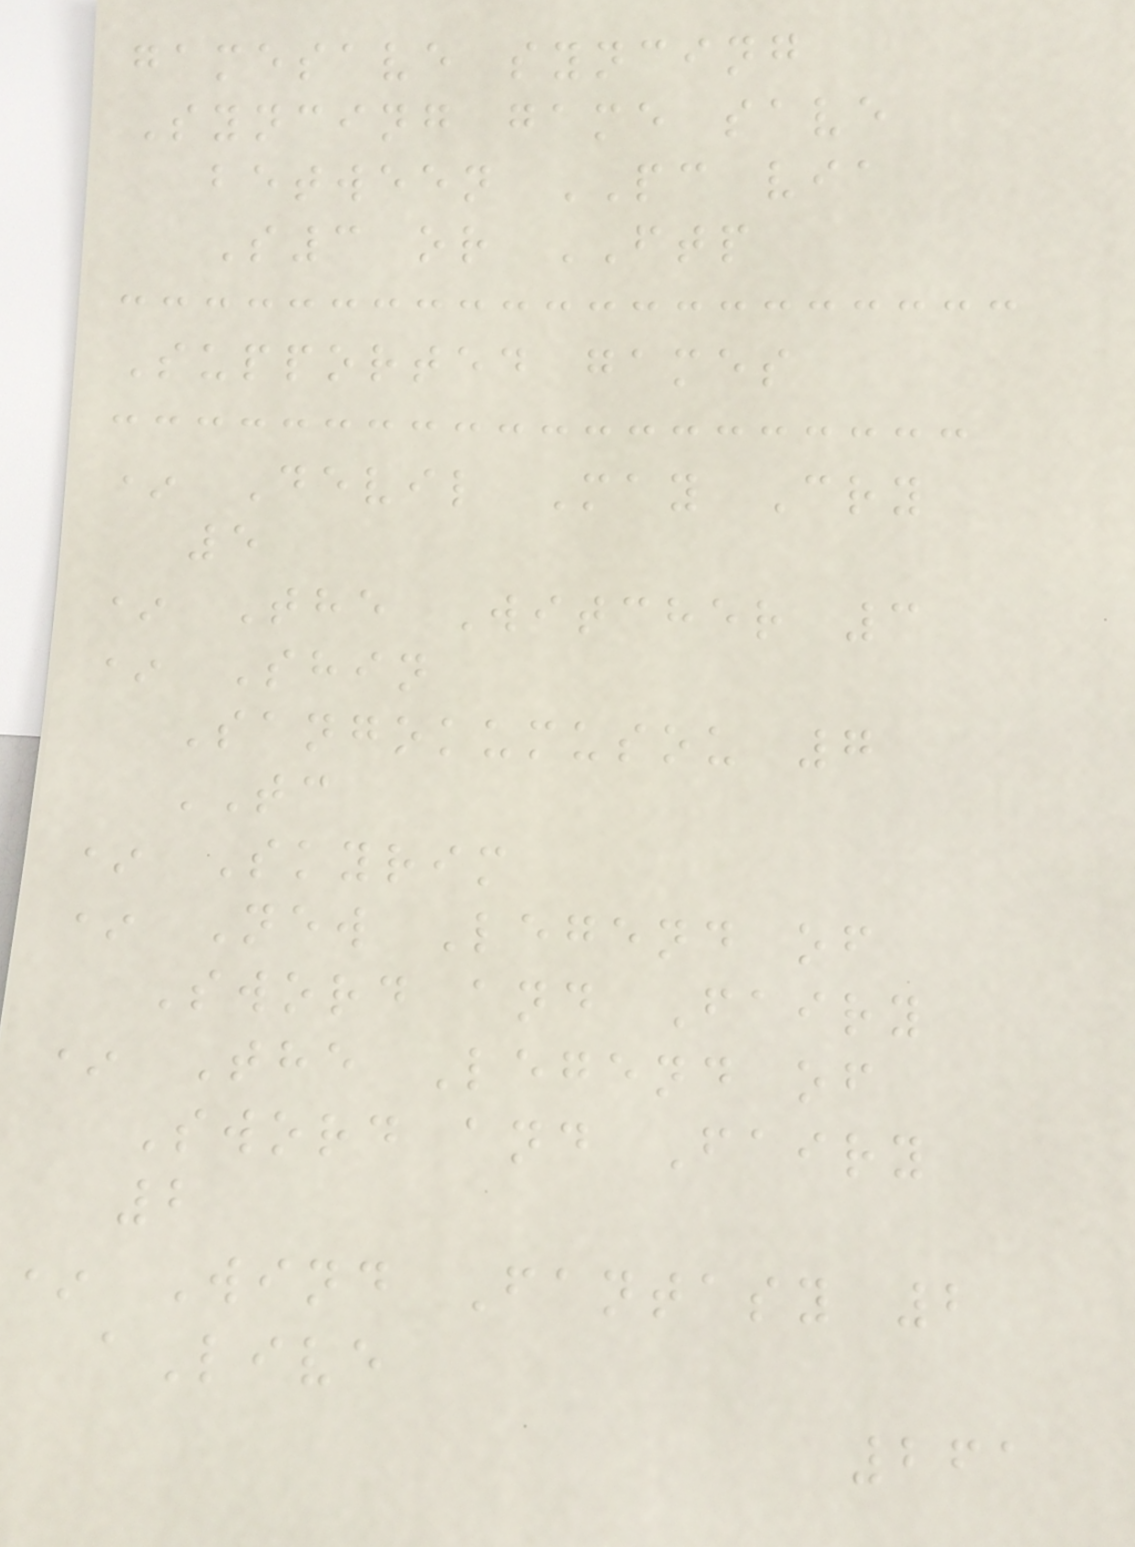gamesave syncing
Syncing game save
between PC via
S3 or FTP
Supported games
* Devil May Cry
5
* The Witcher 3
* Shin
Sangokumusou 7
TC
* Skyrim
* New Legend of
Sword and Fairy
* The Legend of
Sword and Fairy
2
* Wind Fantasy 2
aLive
261
